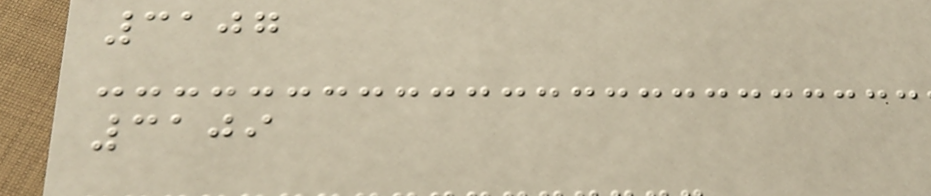3107
3109
